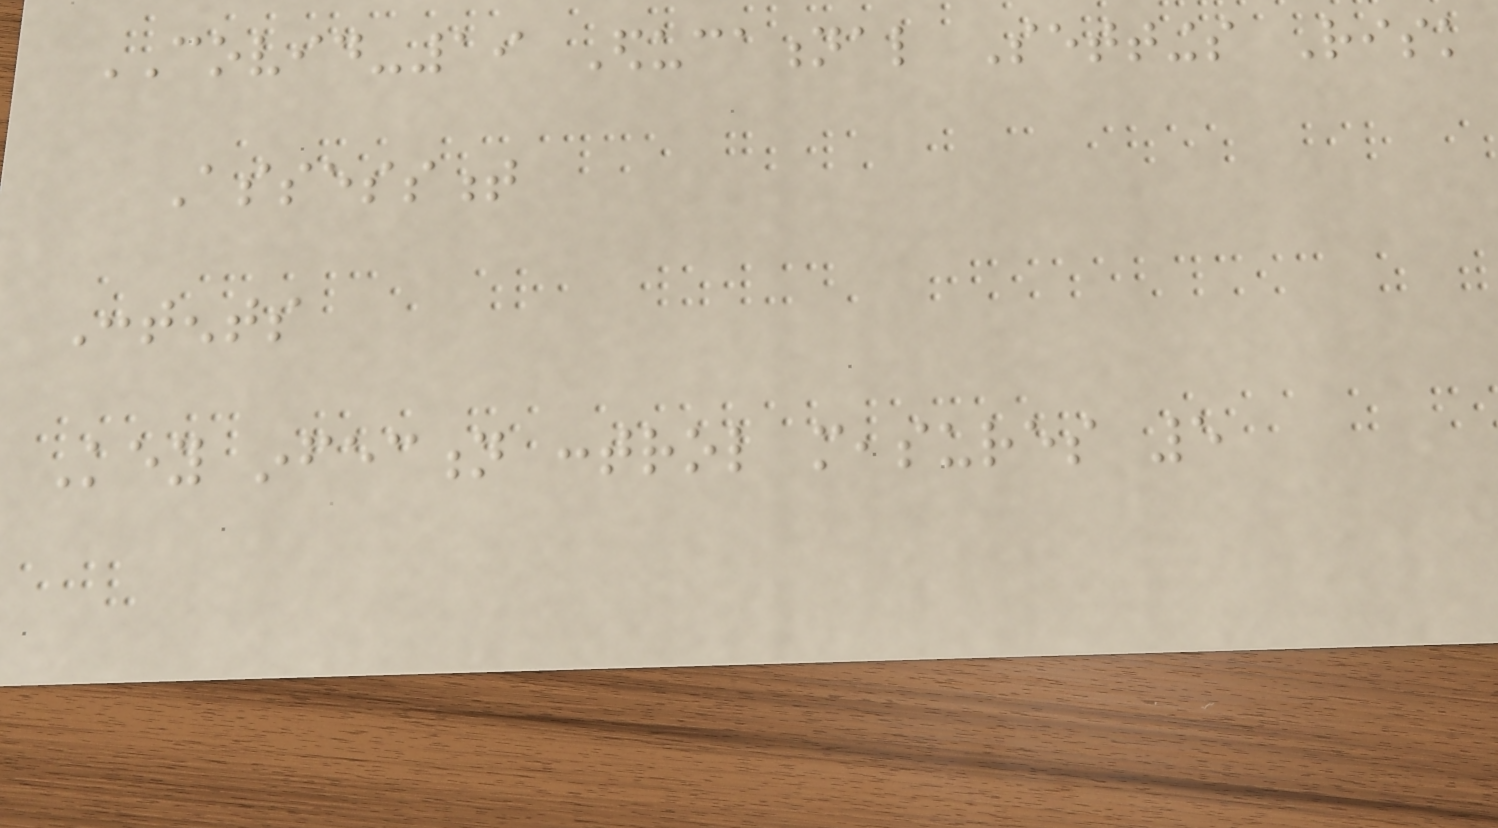COVID-19 Educational Settings Risk
Assessment
Contents
Key infection control measures 5
